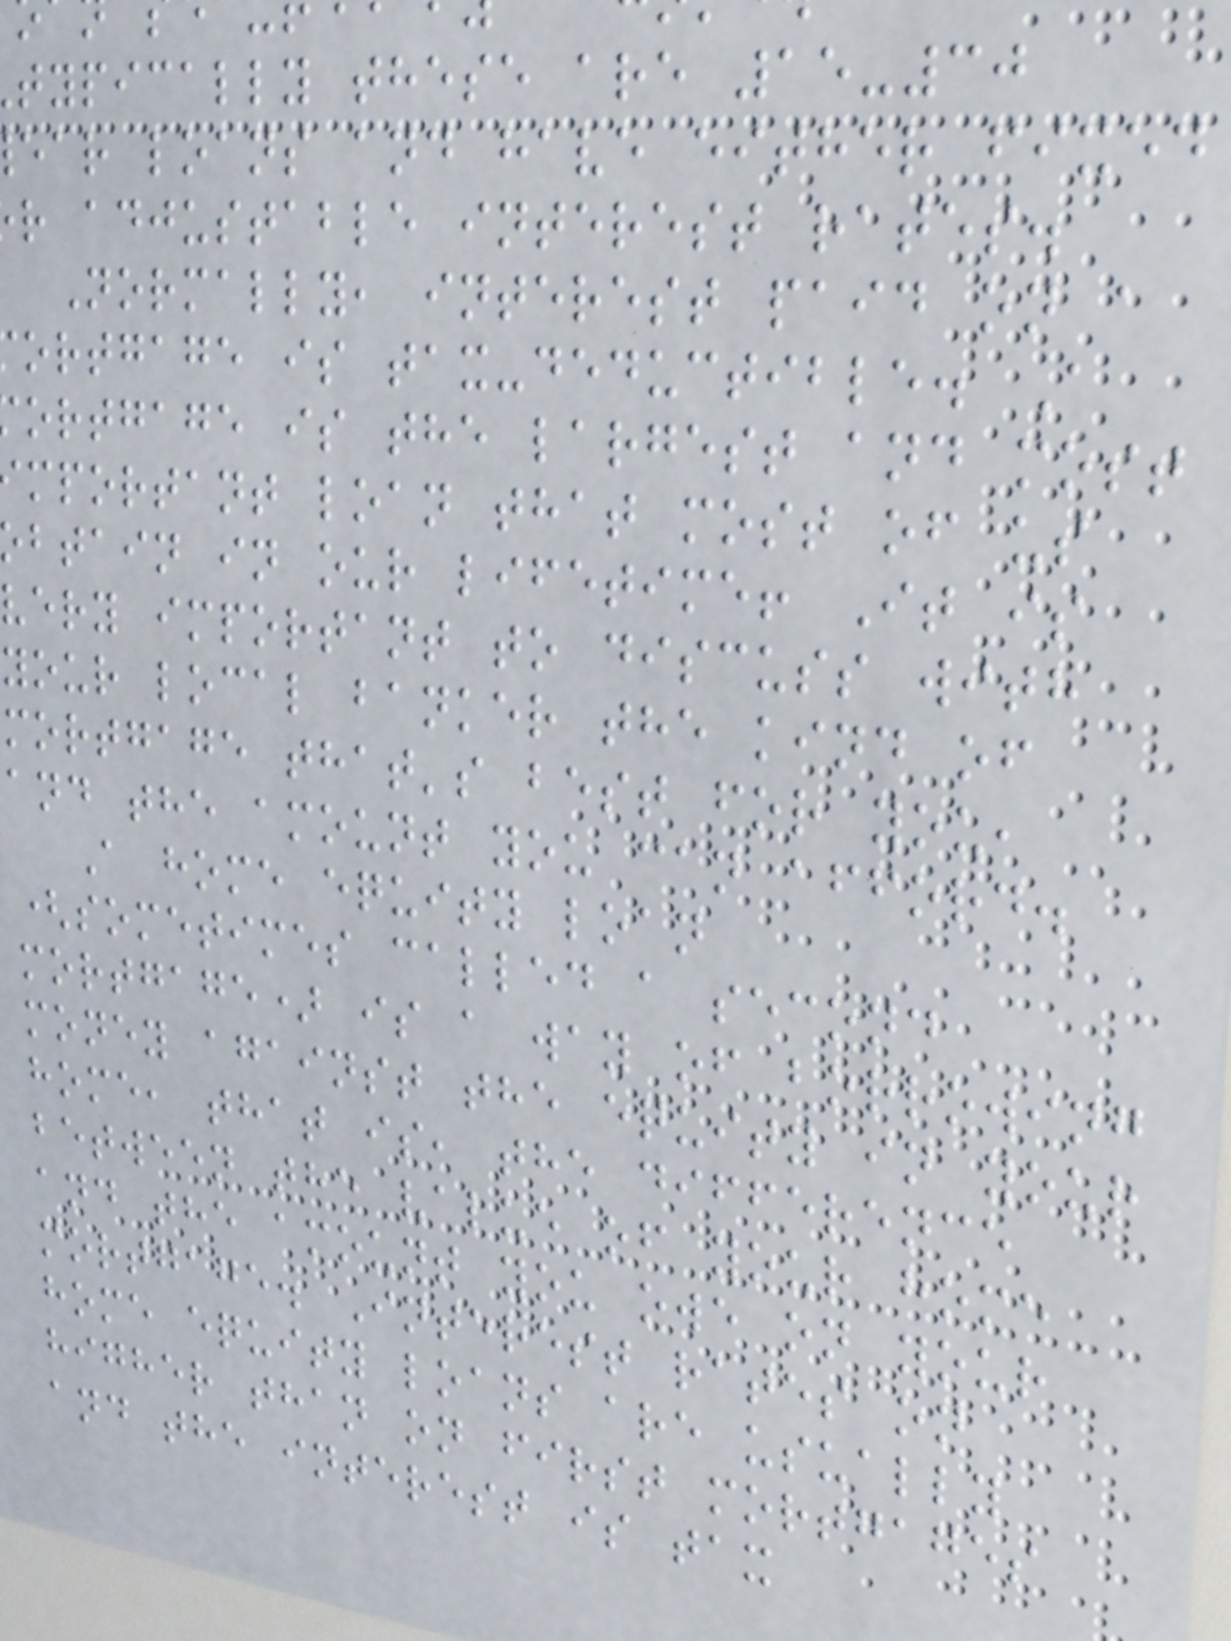typically these are 15-30
ear loans and have either fixed
r adjustable interest rates.
Normally, interest paid on a
ortgage is tax-deductible. A
ortgage is the largest and most
mportant loan that most of us
btain in our lifetime! It is
very important to discuss with
your local banker the kind of
mortgage that's best for you,
and the amount you can afford.
A home equity loan
(sometimes called a second
mortgage) is a way of borrowing
money against the equity in your
home, that is, the difference
between the value of your home
and the amount you owe on your
mortgage. Interest rates on
home equity loans are usually
higher than on first mortgages
and the interest is tax
